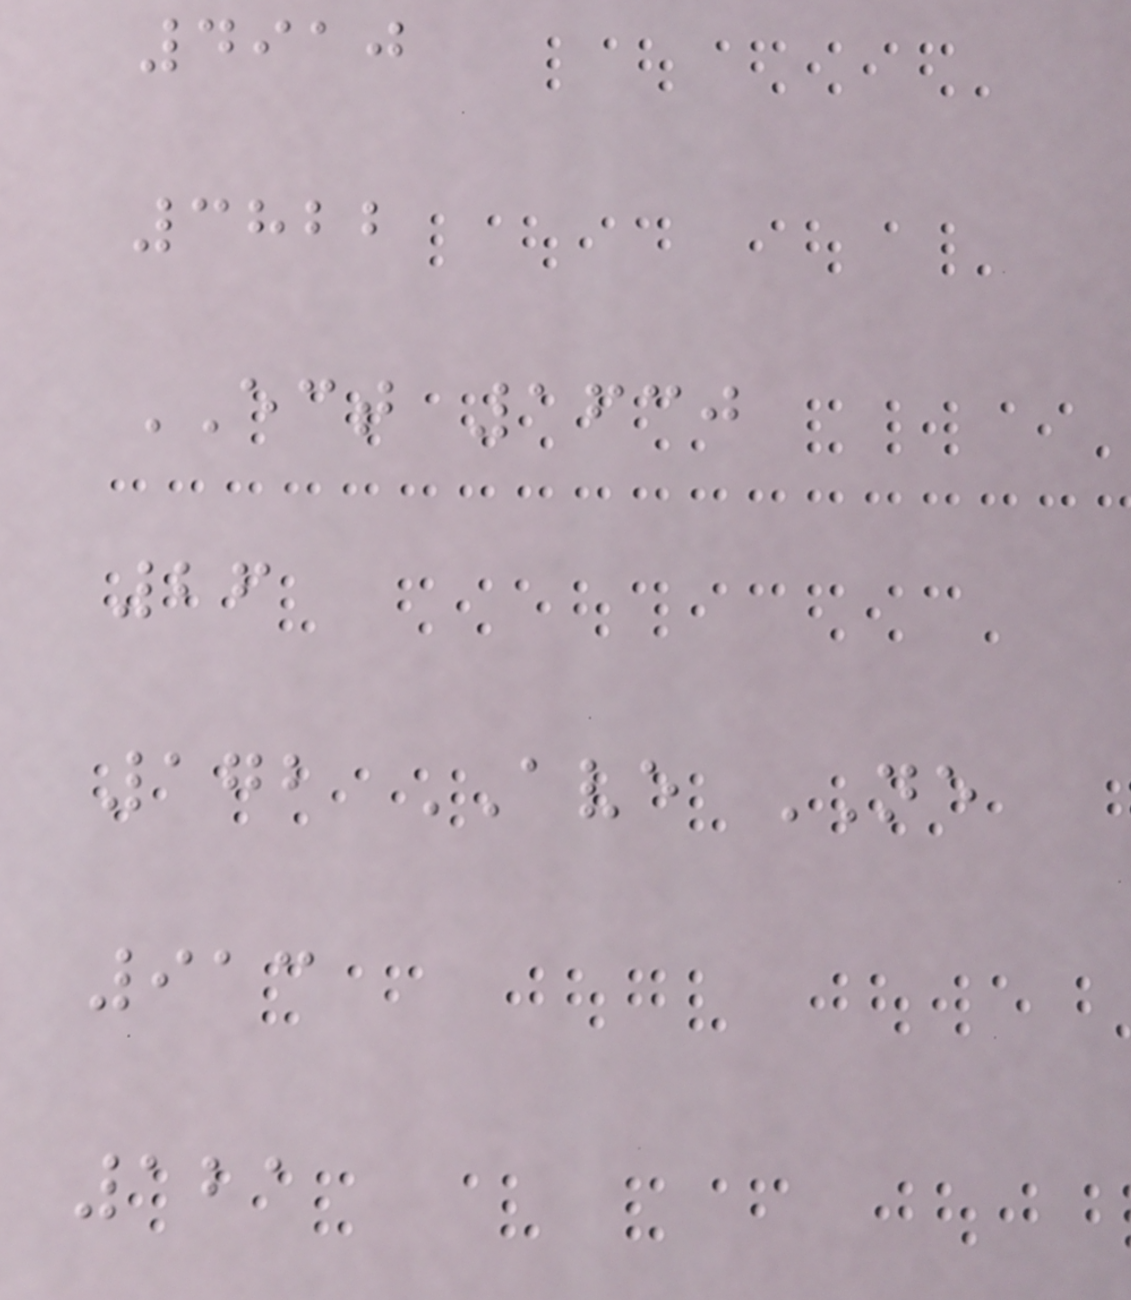4910
3822
ECT 1630
26
172 AVE NE
913
121
